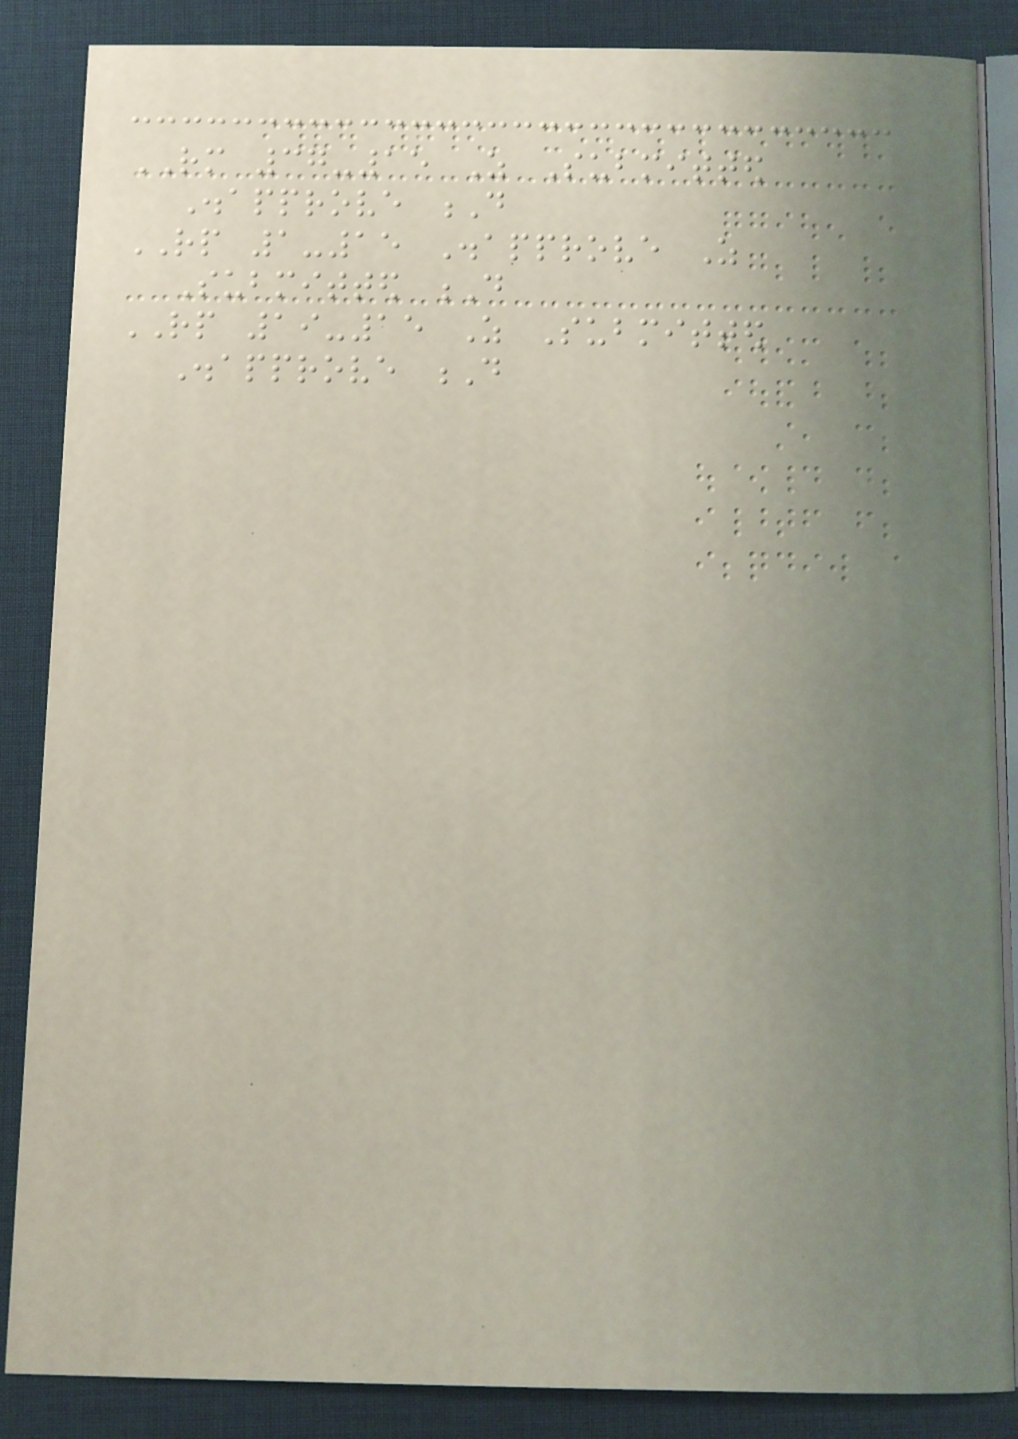RM 37-15 As Submitted
Disapprove D
RP 1-15 Disapprove As
Submitted D
RP 19-15 As Submitted
Disapprove D
